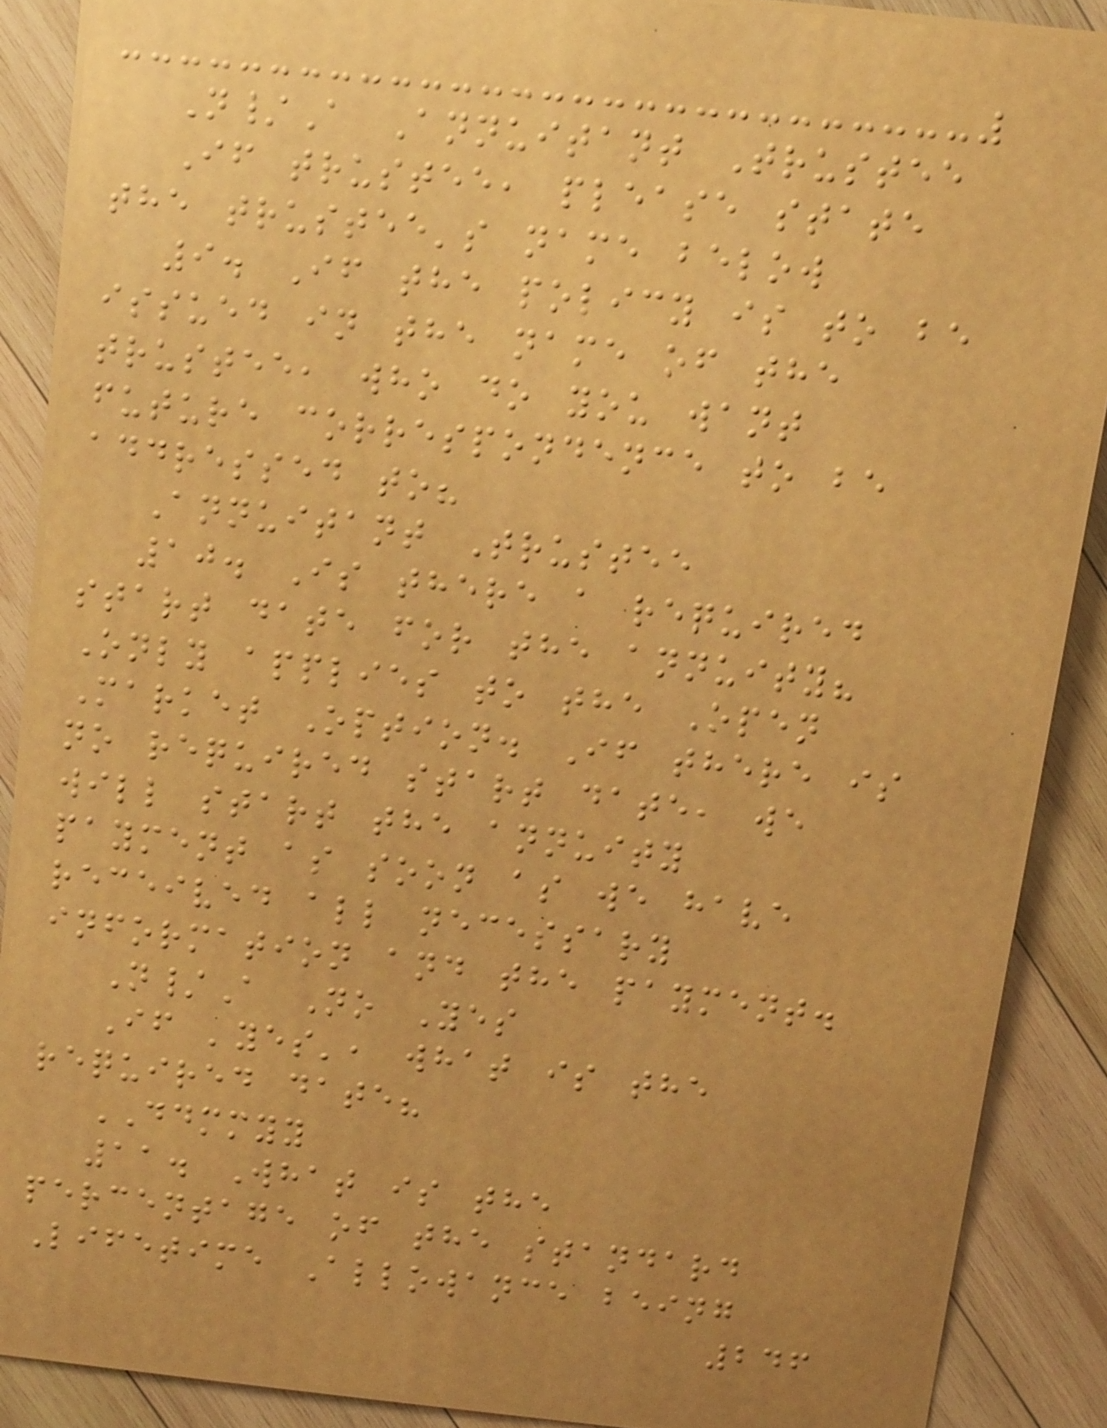N/A Annuitant Trustee
If trustee, please state
the trustee's name below
9. If the policy is to be
issued in the name of the
trustee, who do you want
future correspondence to be
addressed to?
Annuitant Trustee
10. Is there a required
start date for the annuity?
Only applies to the Open
Market Option. If there is
no required start date, we
will start the annuity
payment as soon as we have
received all necessary
information and the payment.
N/A No Yes
If 'yes', what is the
required date?
DDMMYY
11. What is the
percentage of the standard
Lifetime Allowance being
246
